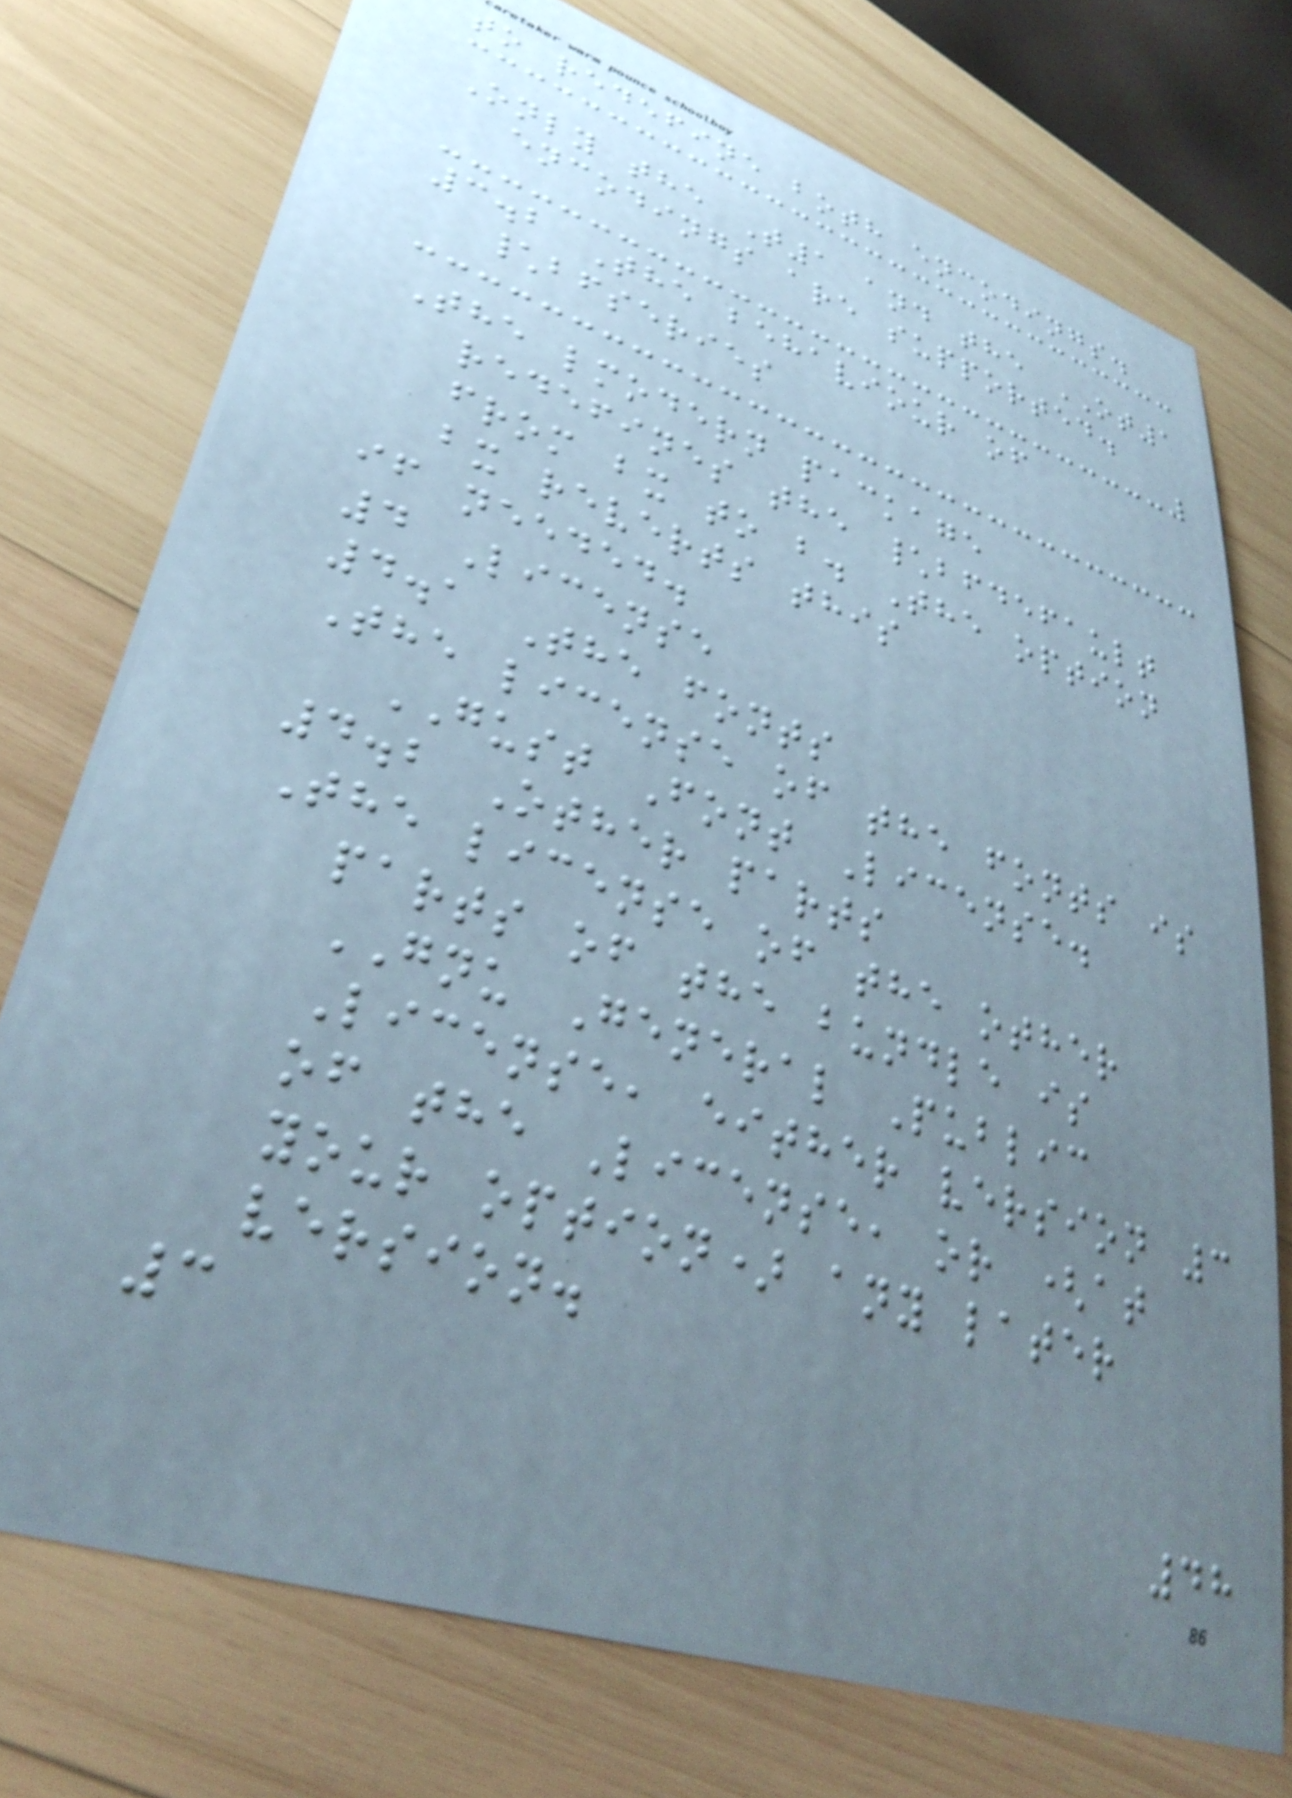to redefine both encodings.
Only the T1 and the OT1
encodings are supported.
3.2 The behaviour of
\bfseries
The lmodern package
redefines the \bfdefault
from bx to b. The option
bx reverts this
if needed.
4 License
4.1 The fonts
The license of the fonts is
GUST Font License.
4.2 Other parts
The license of the other
parts of the bundle is
GNU General Public
License, either version 3
of the License, or (at
your option) any later
version.
3
48
